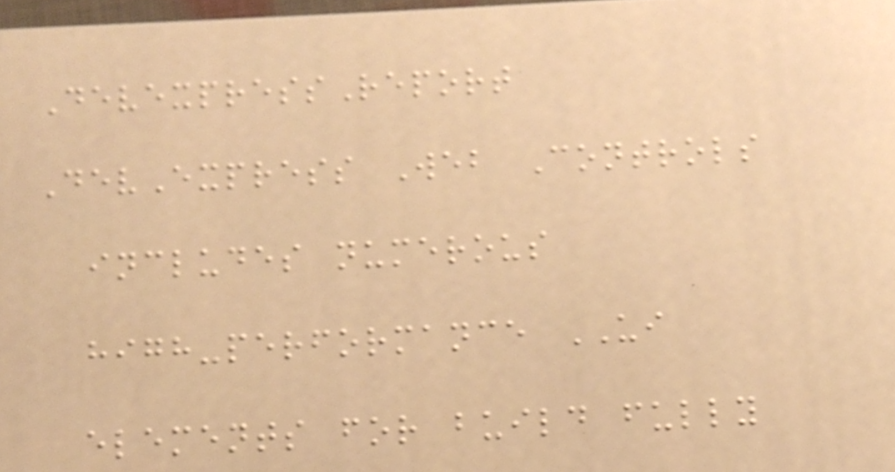DevexpressReport
DevExpress Web Controls
includes numerous
high-performance UI
elements for build fully
